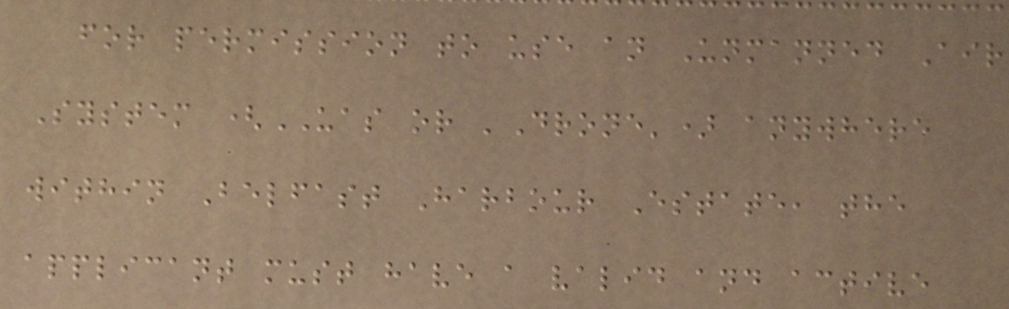for permission to use an Unmanned Air
System (UAS or 'Drone') anywhere
within Belfast Harbour Estate, the
applicant must have a valid and active
